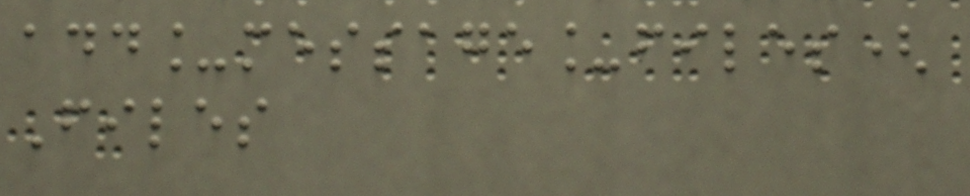add_message_files(
Files
